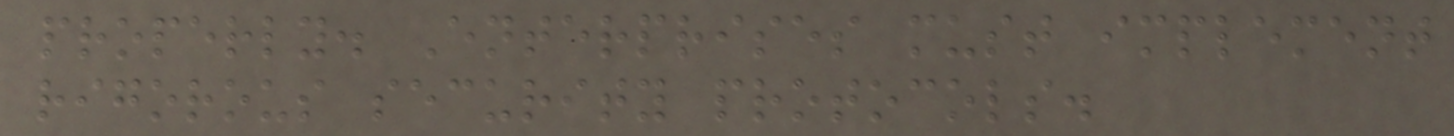properly. Enterprises must implement
rigorous security protocols.
